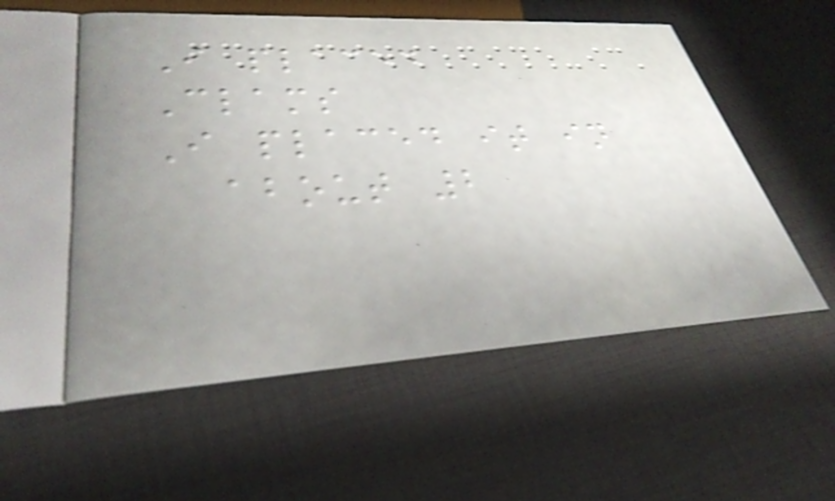I placed
Clams
I placed it in
about 2
